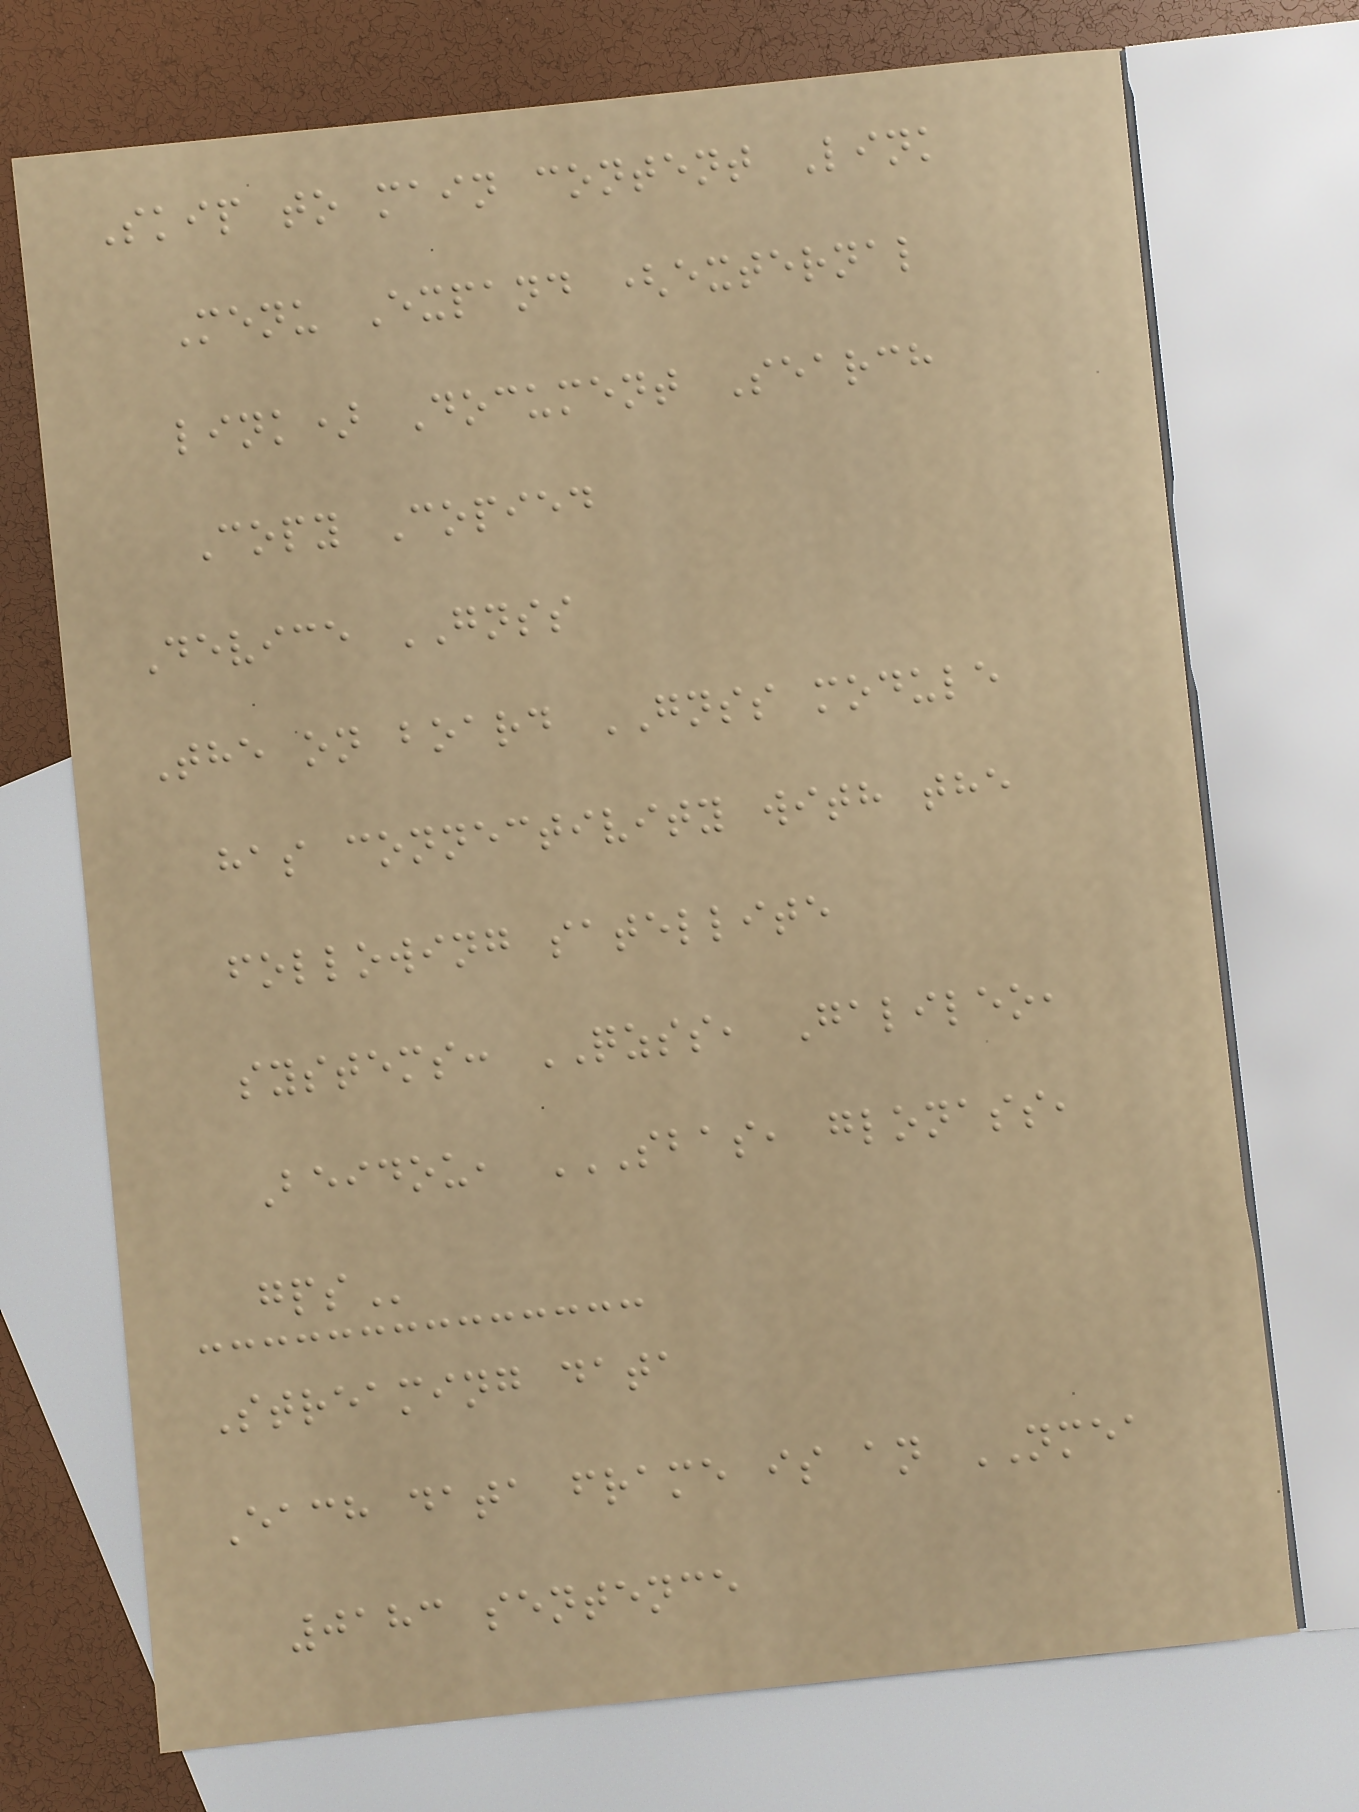Skip to main content Link
Menu Expand (external
link) Document Search
Copy Copied
Device GNSS
The on board GNSS module
has connectivity with the
following satellite
systems: QZSS, Galileo,
Beidou, SBAS, GLONASS,
GPS
Streaming data
Each data frame is an NMEA
0183 sentence
